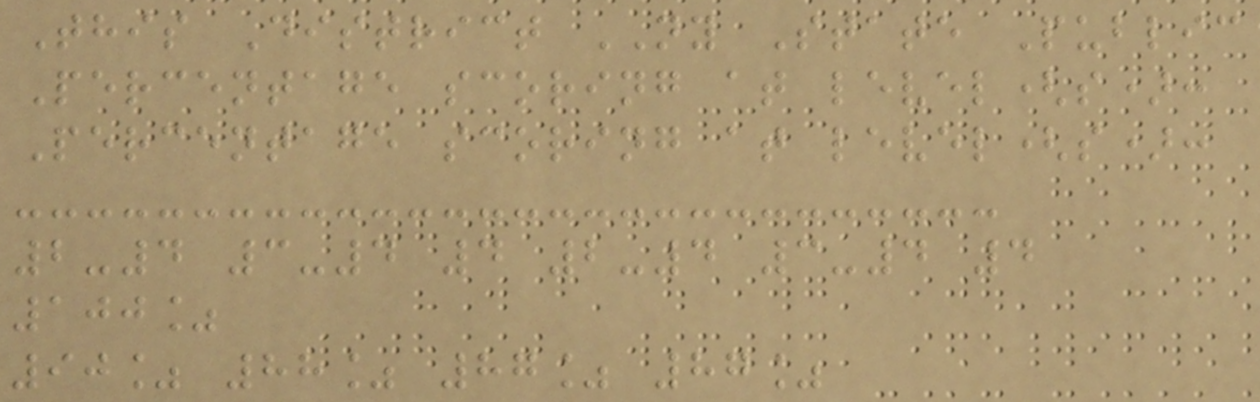This District NY State Public
Percentage scoring at level(s):
Percentage scoring at level(s):
2-4 3-4 4 2-4 3-4 4
100%
90% 88% 87% 87%
